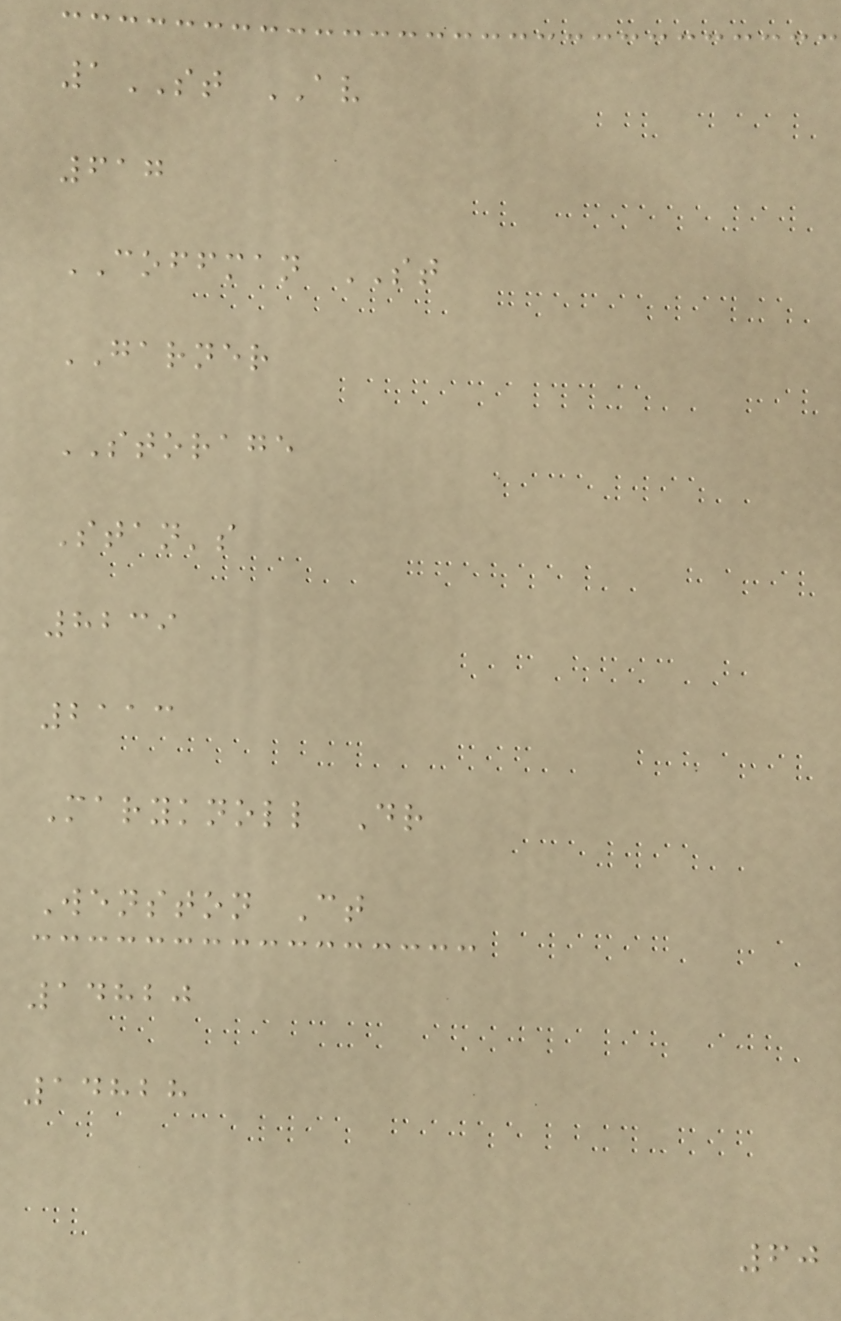1ST AV
617
COFFMAN ST
GARNER
STORAGE
Stan's
8239
2113
Maryknoll Dr
Wenston Ct
14820
14828
60
